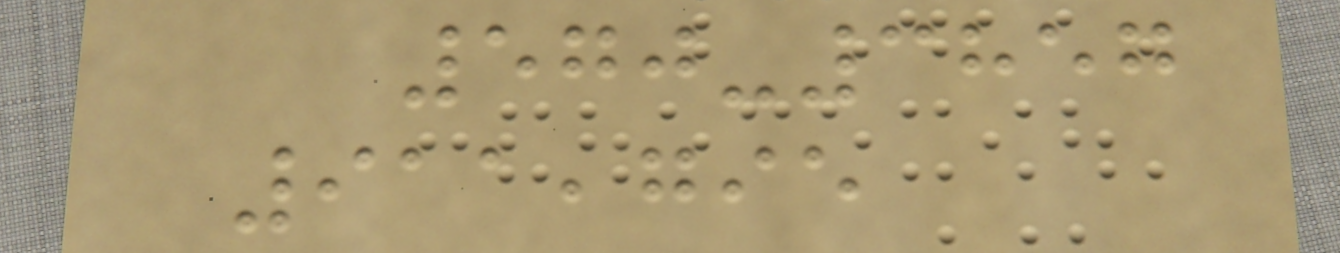570-3857
911,795
